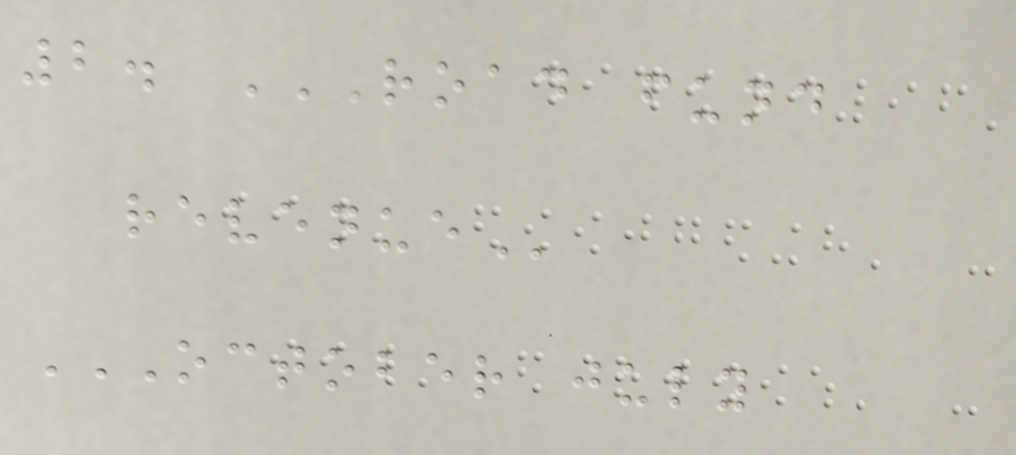2. ROAD FUND
REVENUE
OCTOBER JULY
